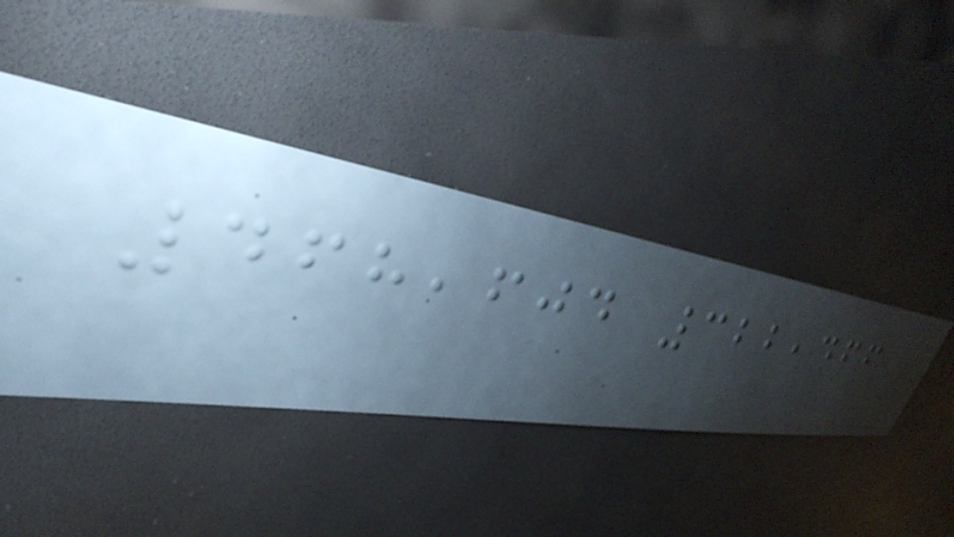468,604 322,466
